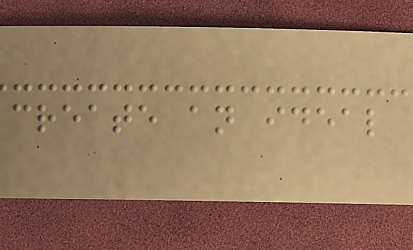create an ideal
